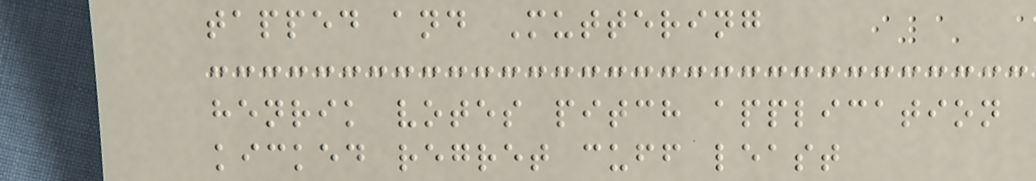tapped and Muttering
henrik votes pitch application
kicked regret cuff least
